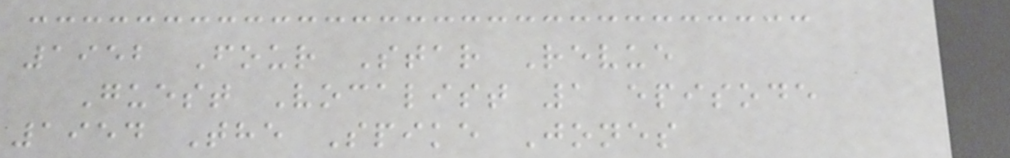1952 Four Star Revue
Guest Vocalist 1 episode
1954 The Spike Jones
